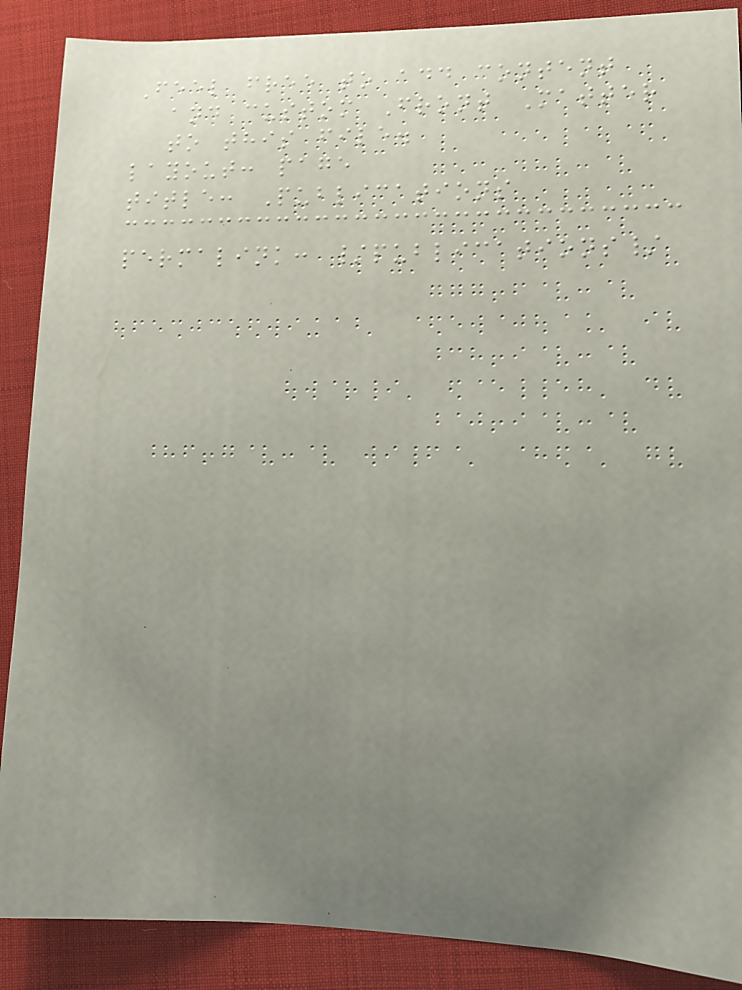Feel free to add content
and custom Front Matter
to this file.
layout: page
title: Publications
permalink: /publications/
